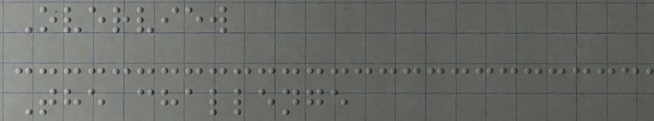Overview
The challenge
